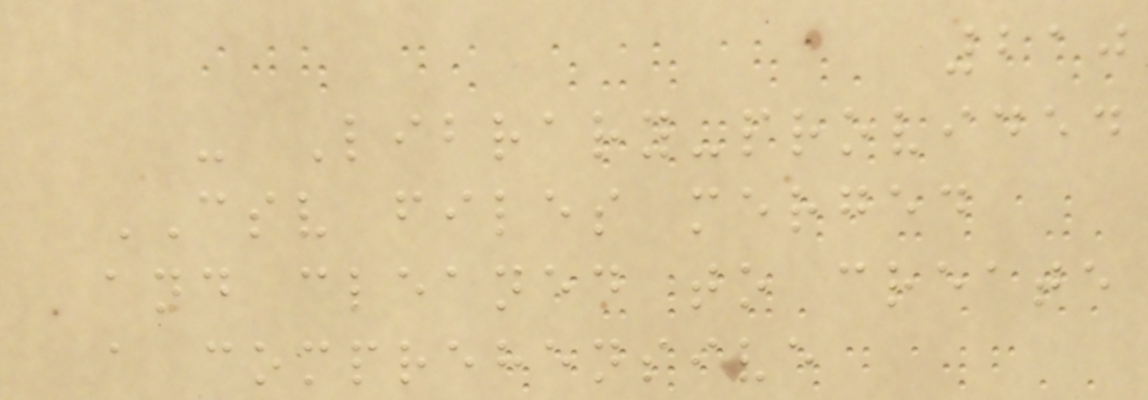210
- Library-provided
CSV files merged
and cleaned to create
a comprehensive
